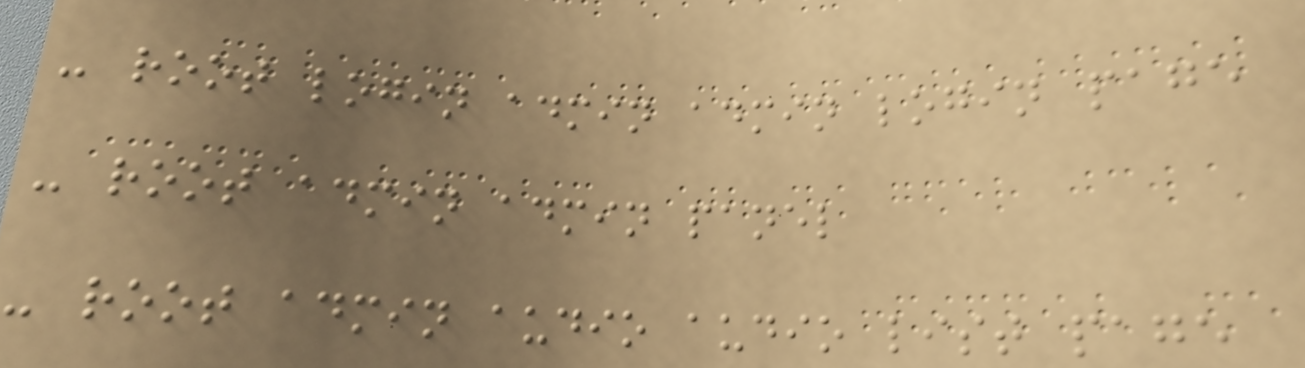- root login admin admin login page
- root admin admin panel
- root admin audio audio list page
